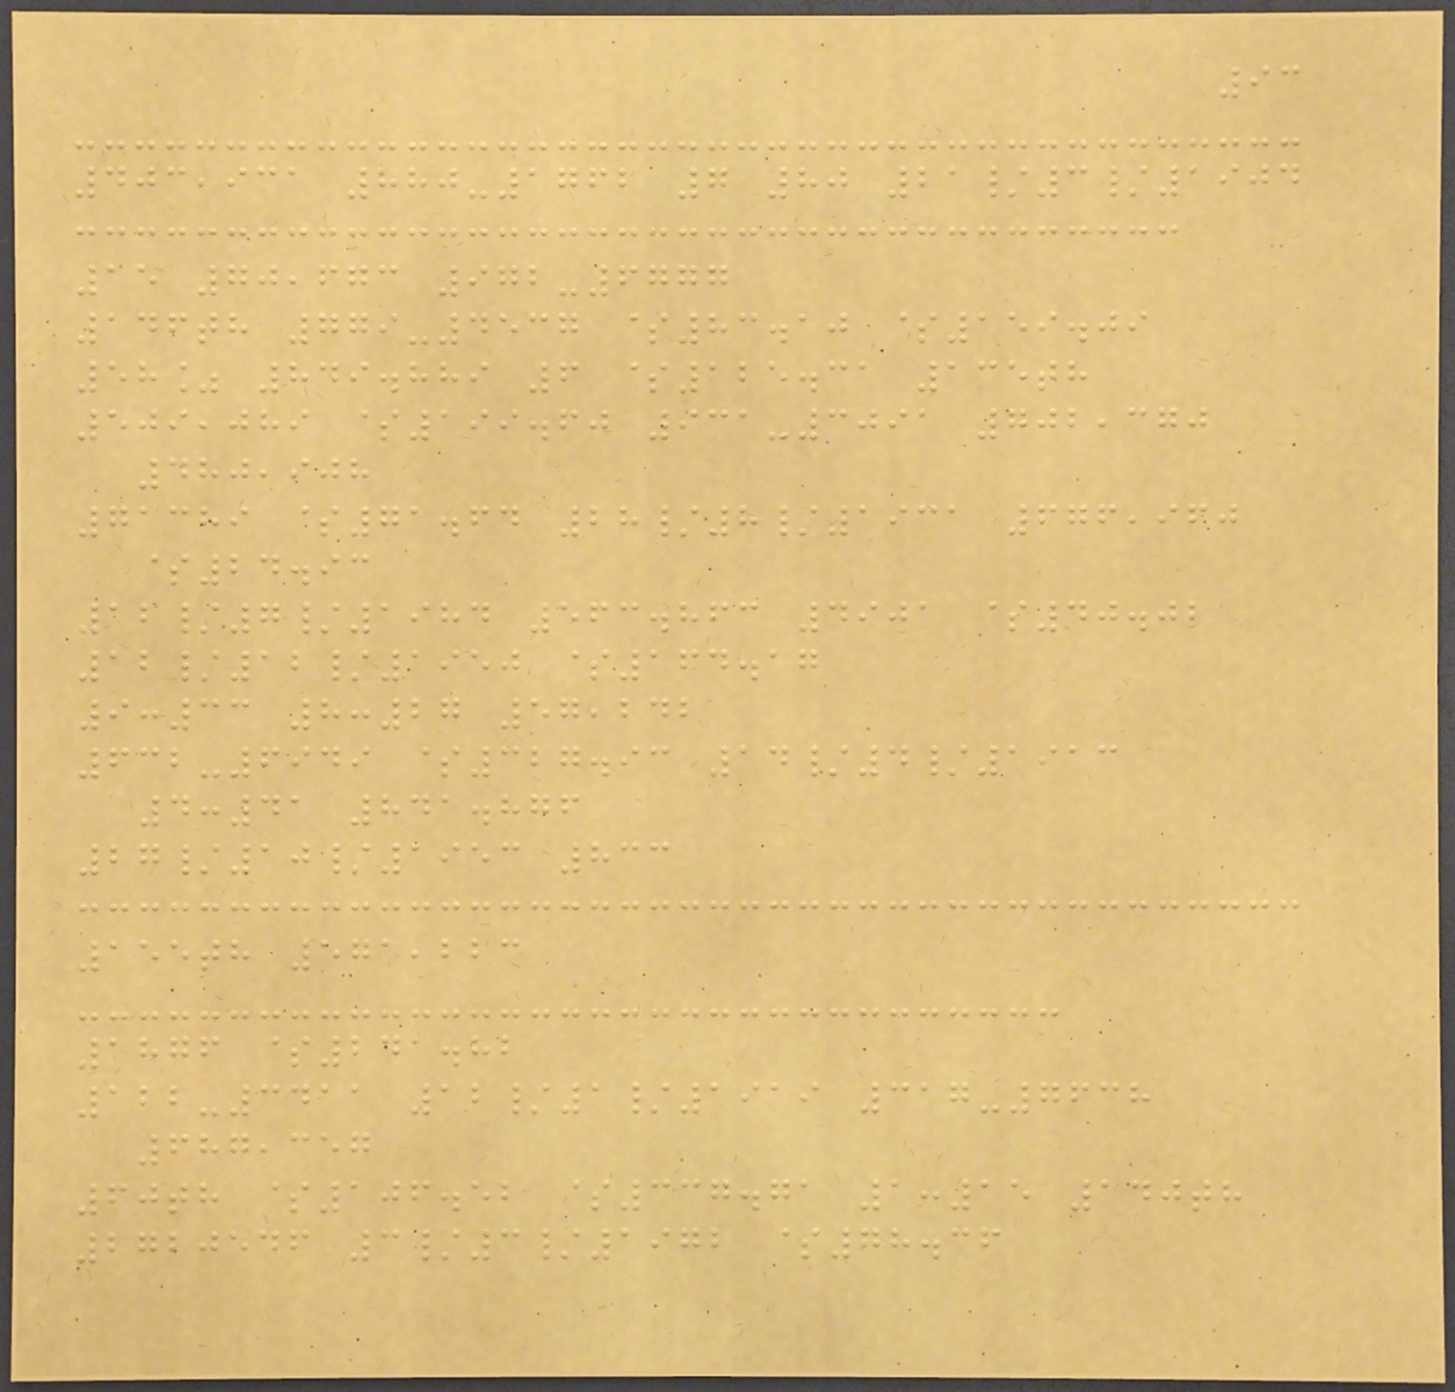93
403,931 880-1762 7 80 21/3/1904
15 70,673 972-6777
146th 779-4537 $83.10 $159.09
58% 849.889 6 $125.31 135th
509,089 $199.60 931-3091 702,370
480,908
71389 $71.64 28/8/1931 676,960
$24.93
12/7/1984 563.863 4901 $40.02
12/12/1950 $164.17
9:33 8:27 57,242
632-6949 $327.93 14/4/1913
4:41 841.876
27/10/1953 833
155th 571,223
1876 $241.82
122-3411 12/1/1919 317-7638
687,357
60th $106.52 $337.71 1:15 140th
2720546 3/3/1972 $78.36
